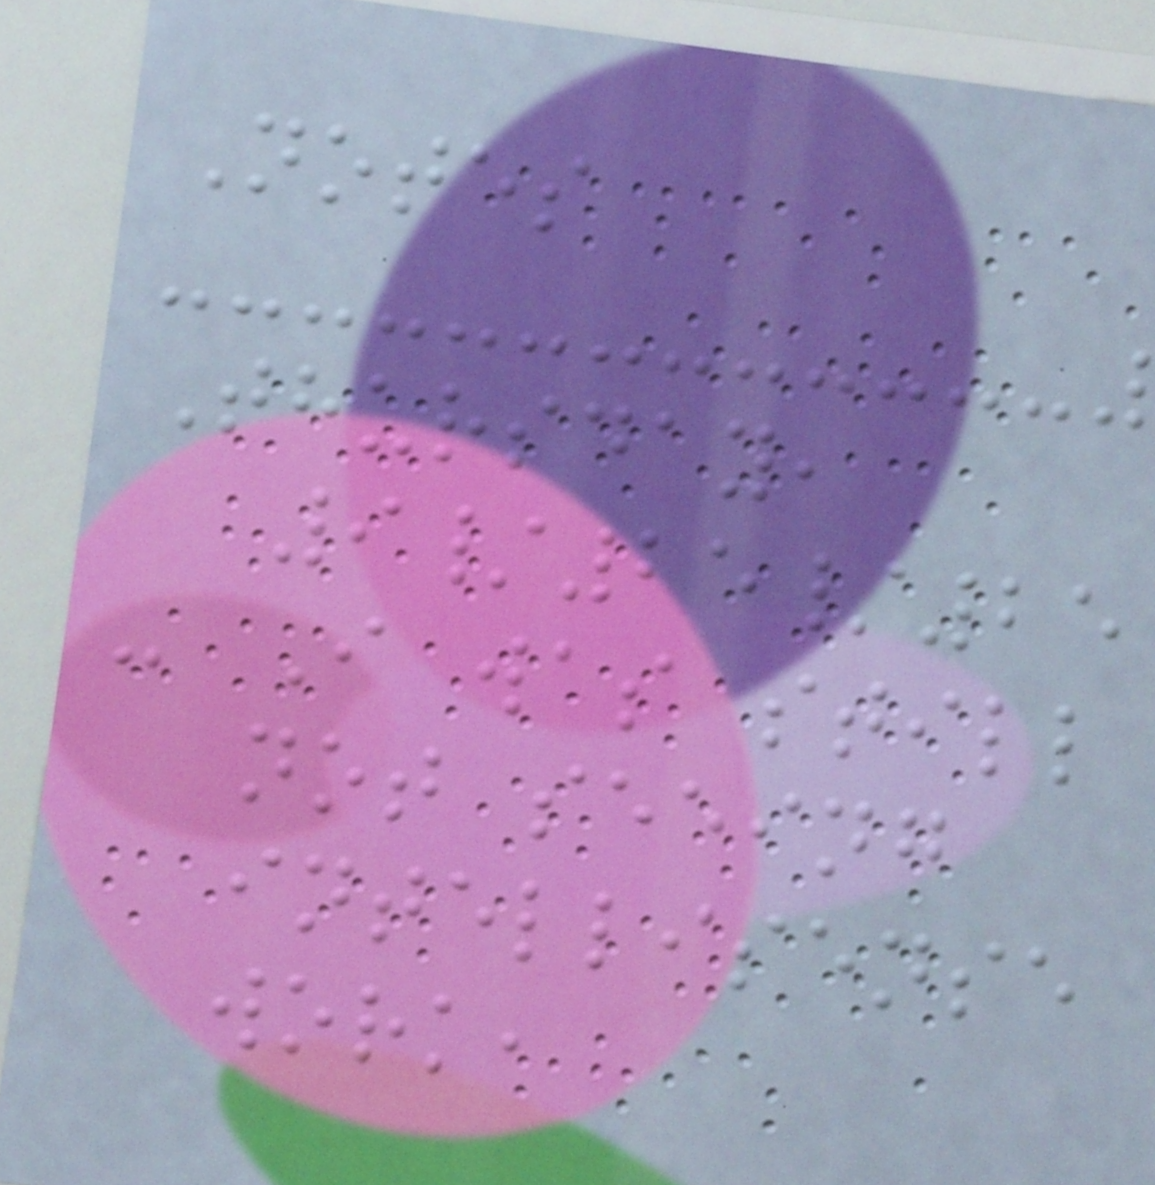Notes
Thursday,
9/25/25
- I was still
not seeing
intellisense
work,
